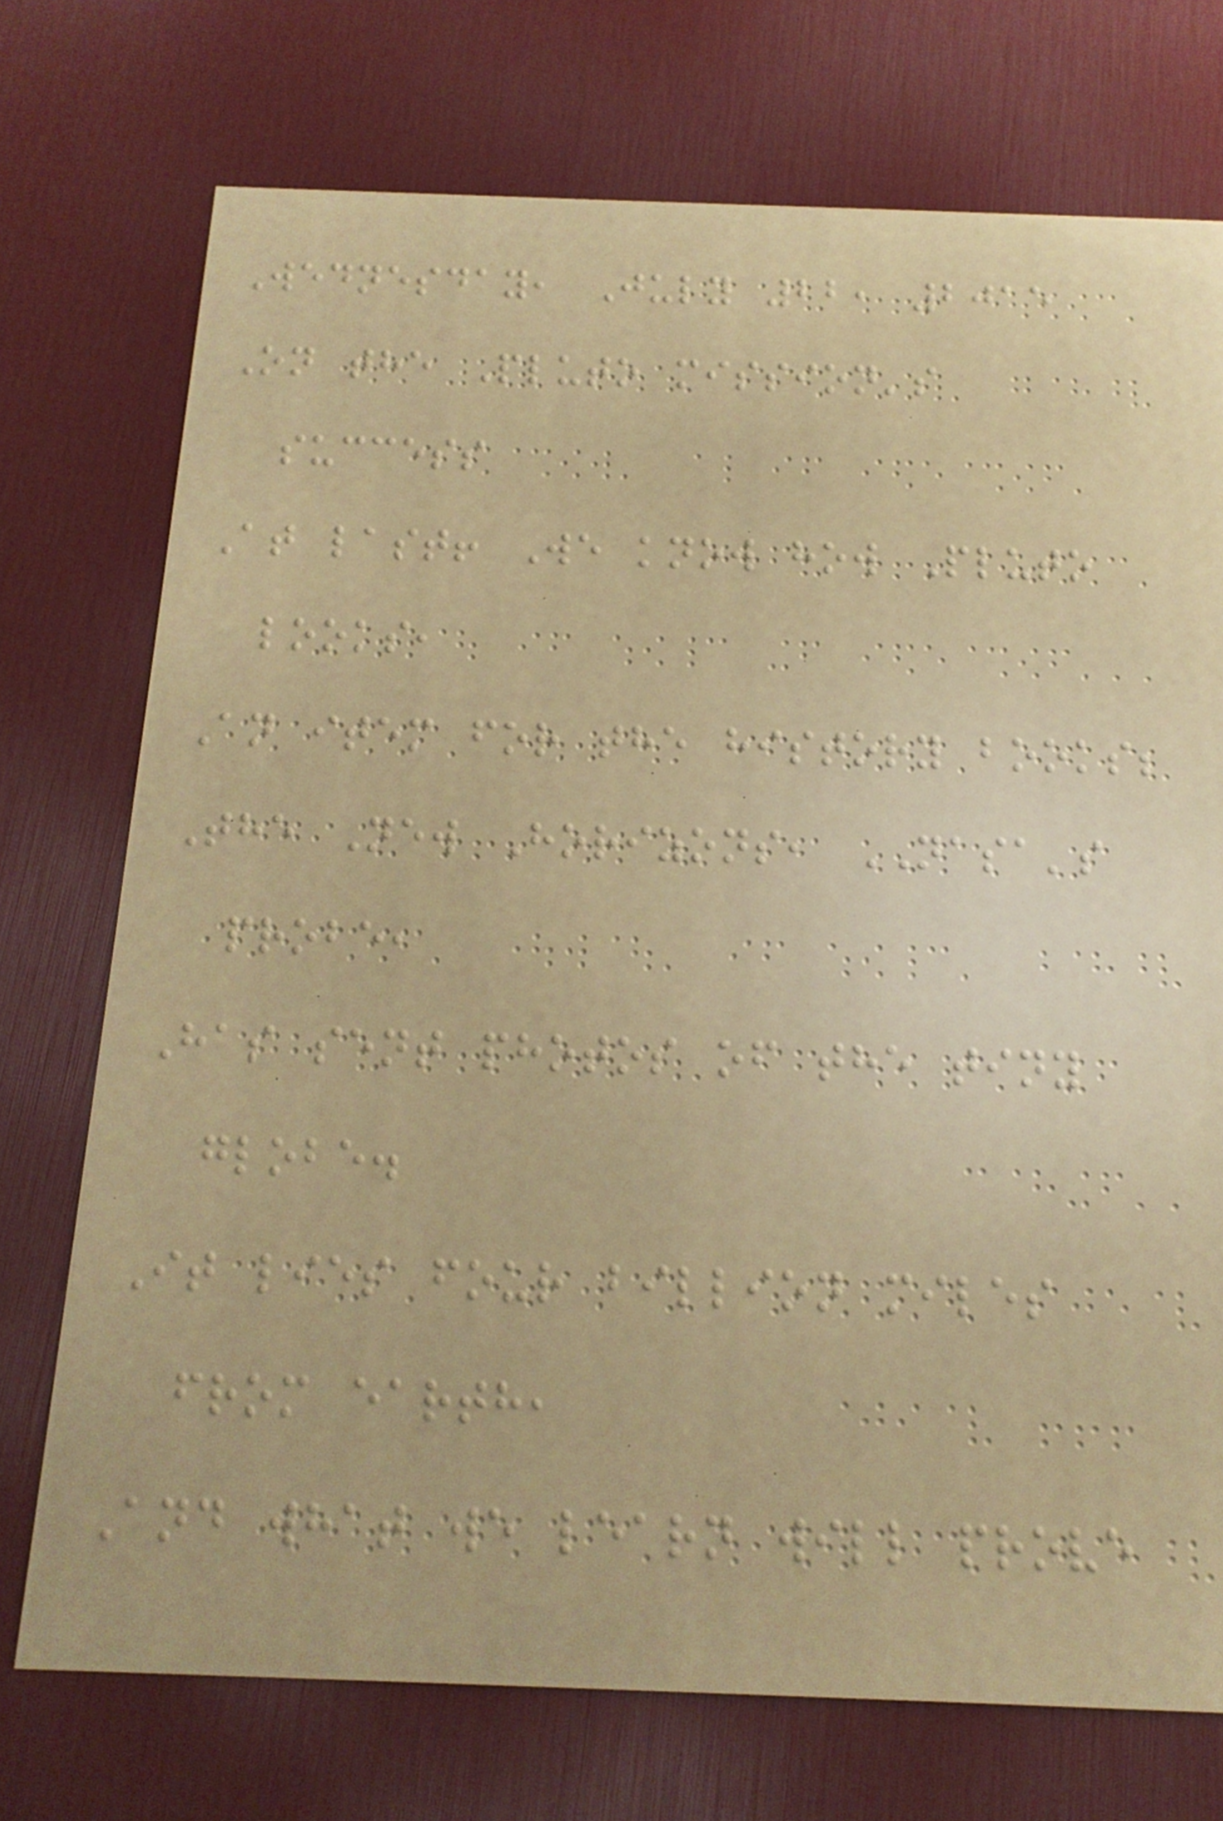Wednesday, July 22, 2015
On the Pluto mission's
success
At last! We know how Pluto
looks,
An item for the history books;
The New Horizons, NASA's
probe,
Has sent photos of the tiny
globe.
It lies four billion miles
from earth,
And what we learn will prove
